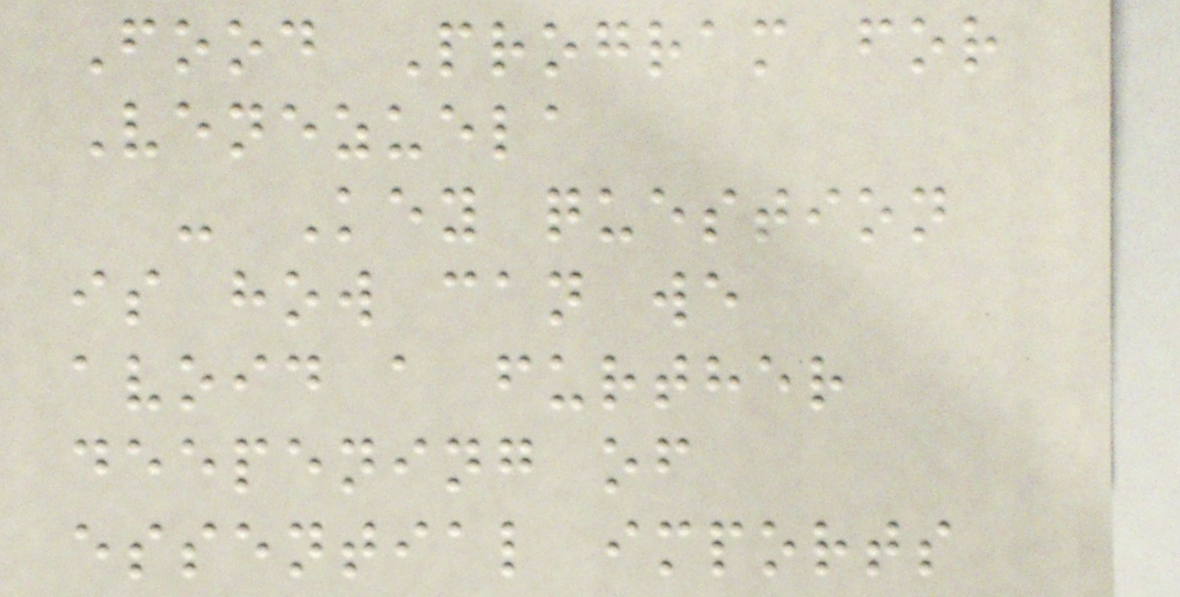Food Program for
Venezuela
- Key question
is how can we
avoid a further
deepening of
essential imports
